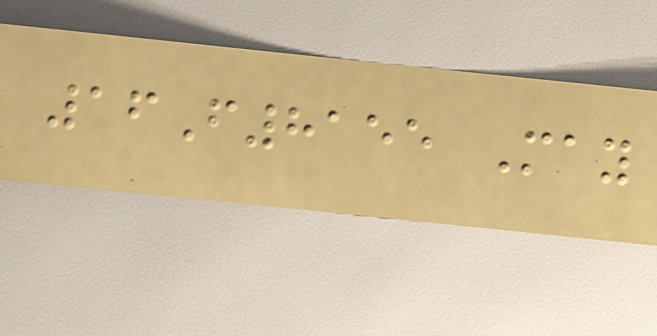16F8155 May
